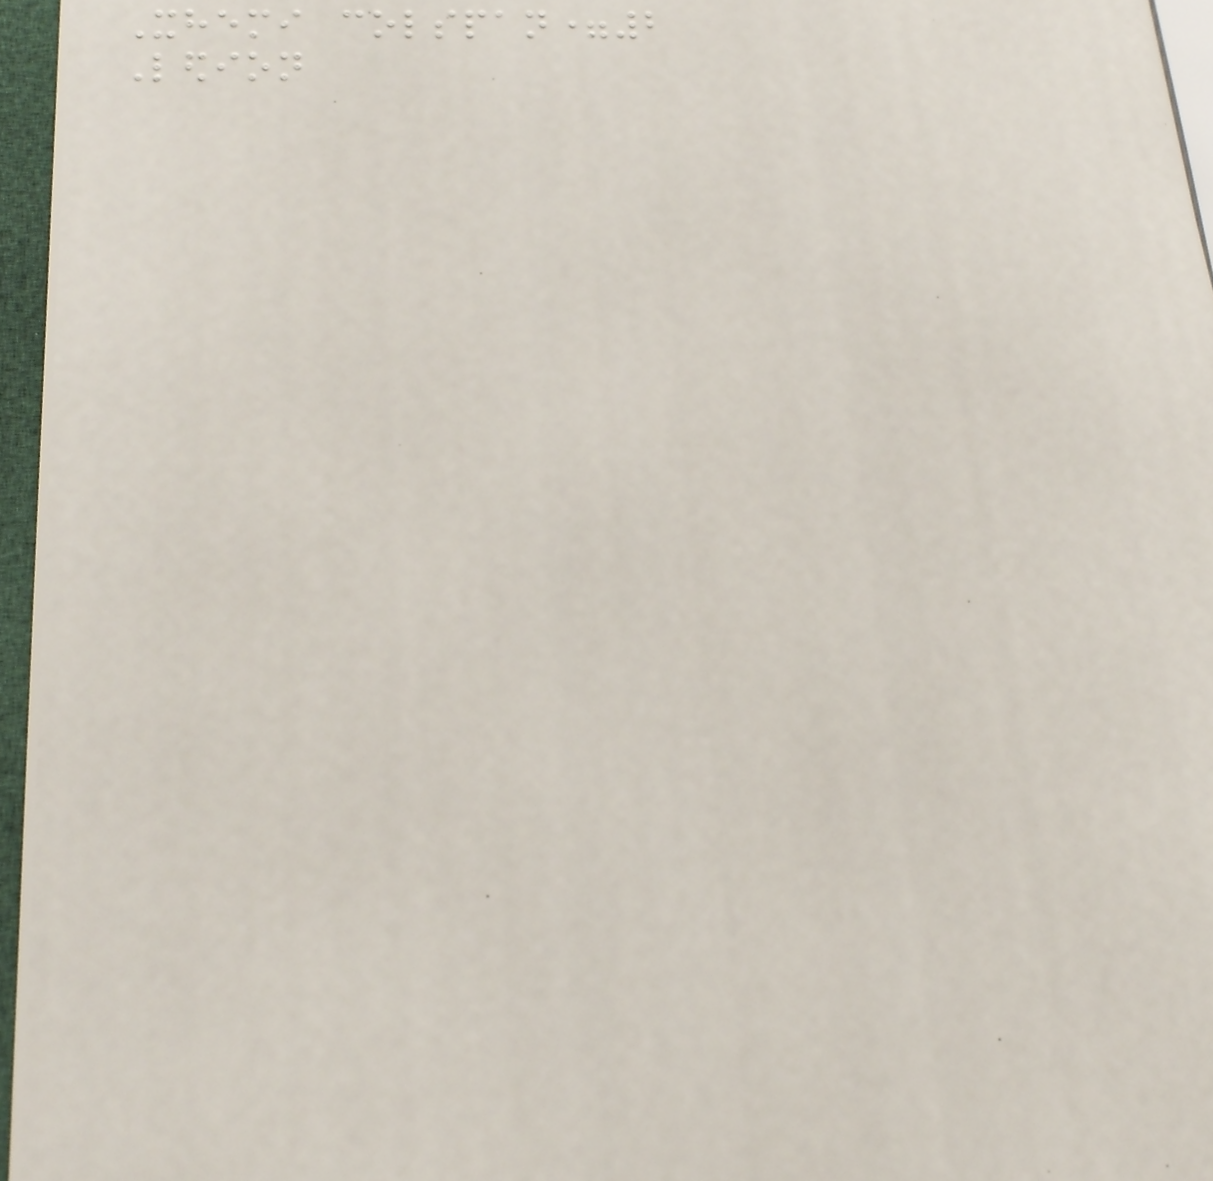Xhemi colspan=2
Ledion
